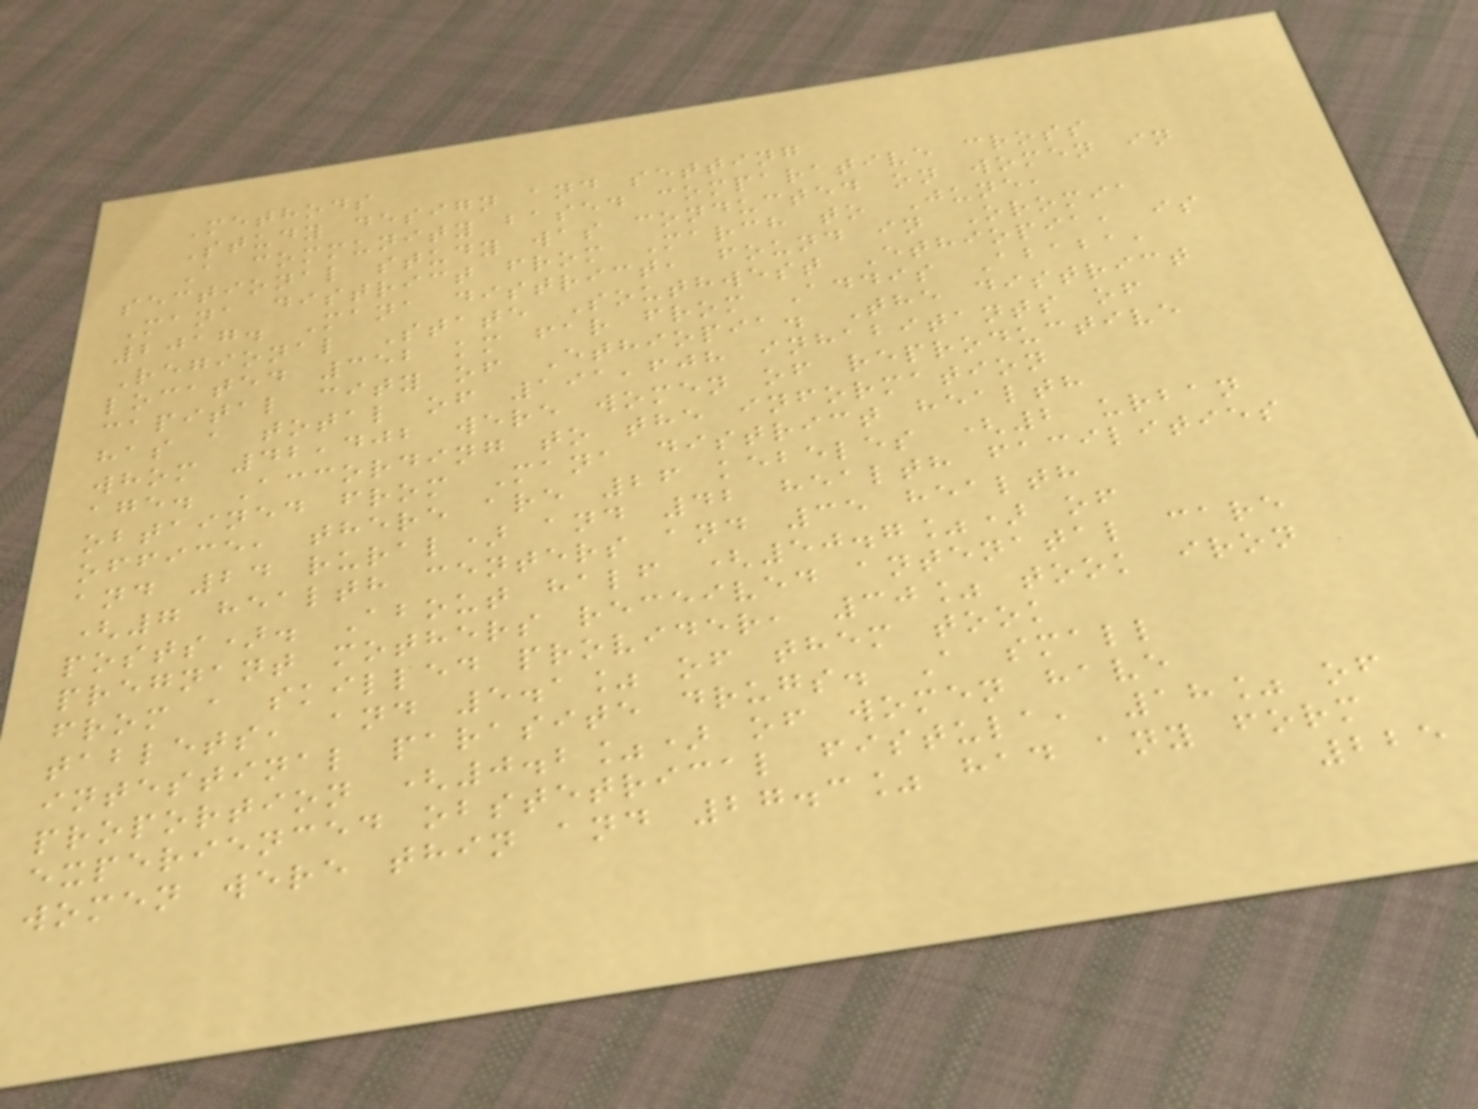Methods
Study design and setting
A community based comparative cross
sectional study was conducted on women in
Mana district from March to June,
2017. Mana district, found in Oromia
Regional State Southwest Ethiopia, is
located 352 km far from Addis Ababa,
capital city of Ethiopia. The district
has a total of 191,608 inhabitants of
whom 42,402 were women of reproductive
age. According to the information
obtained from Mana district health
office, there are 26 kebeles (2 urban
and 24 rural) and 42 health facilities
(7 health centers and 35 health
posts). About half (50.7%) of
pregnant mothers received antenatal care
from a skilled provider, 30% took iron
tablets, and 5.1% of them took
intestinal parasite drugs. A small
proportion (0.2%) of women have
experienced obstetrical fistula, 18% of
women were thin and 27.3% had any form
225
